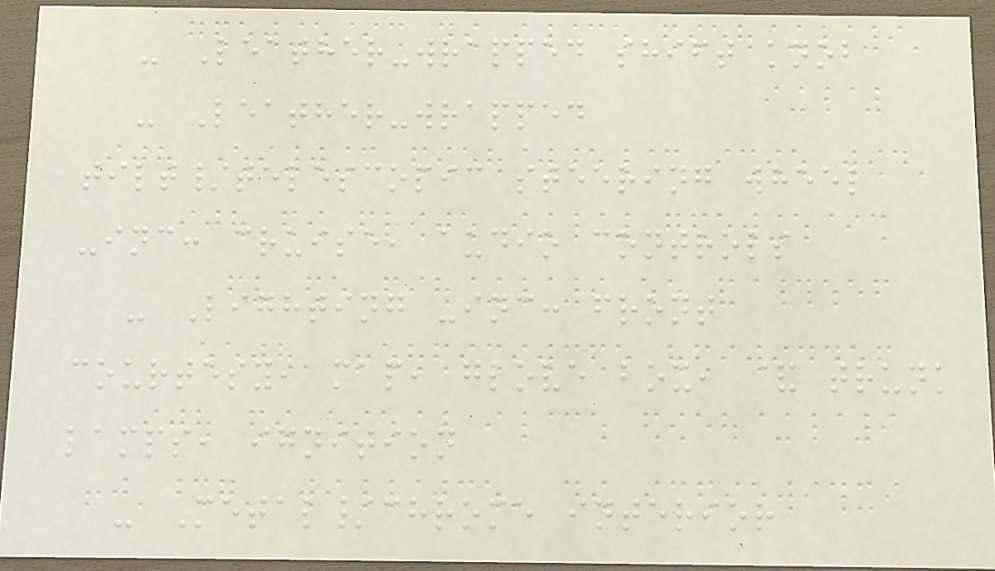- Leather-wrapped shift knob
- Leather-wrapped
tilt/telescopic steering wheel
-inc: cruise, audio controls
- Lighting -inc: front
courtesy, map, glove box, & trunk
lamps, ignition
- Metal/chrome interior
